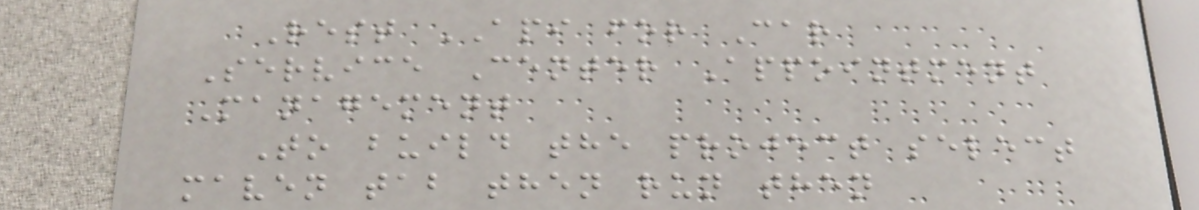Rest API for Car
Service Center Appointment
Management
To build the project select
maven tab then run then
